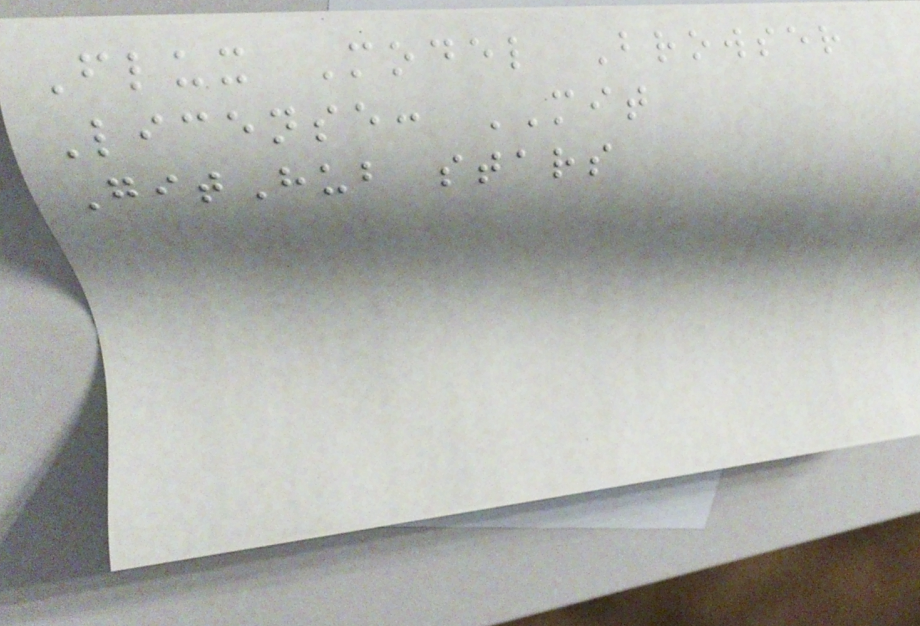Flux Model Browser
License: MIT
GitHub stars
